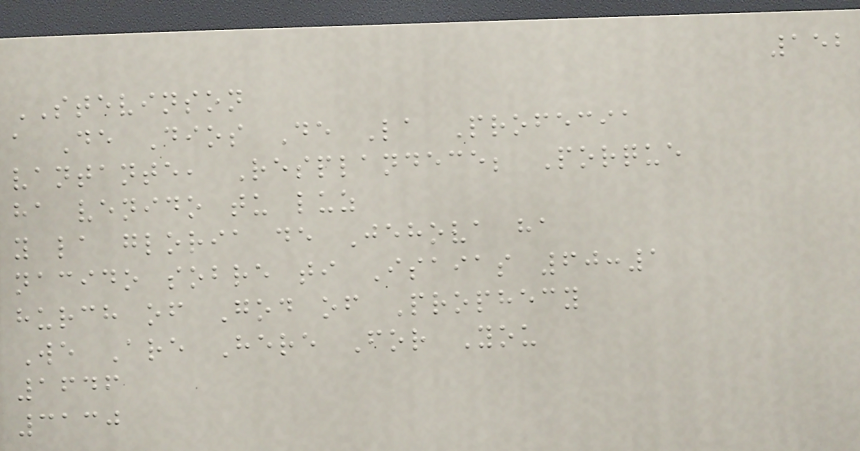152
STEVINSON
a De Dios De La Profecia
vantante, Resplandece; Porque
ha venido tu luz
y la gloria de Jehova ha
nacido sobre ti Isaias 60:1
hurch of God of Prophecy
We Are Here For You
1646
3130
